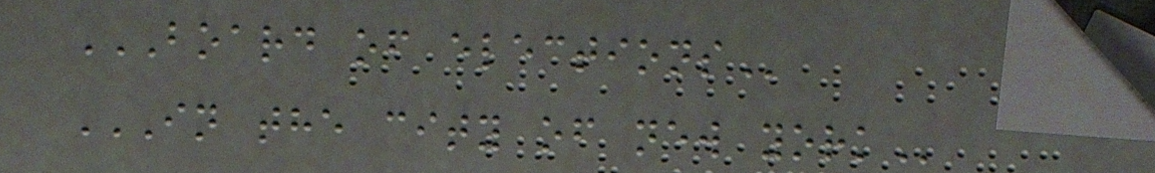BOARD OF ELECTIONS
IN THE CITY OF NEW YORK
